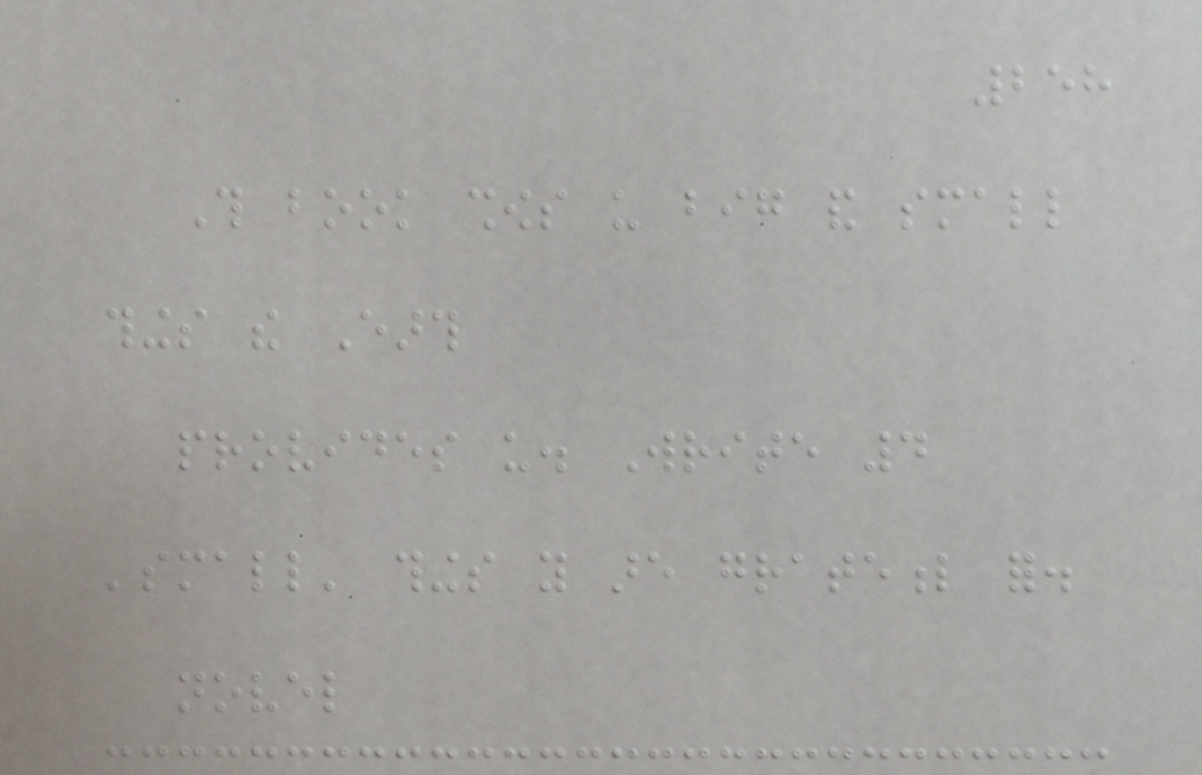258
This book shows us big and small
things the Earth
provides us. Write 4
'small' things you are grateful for.
novel
